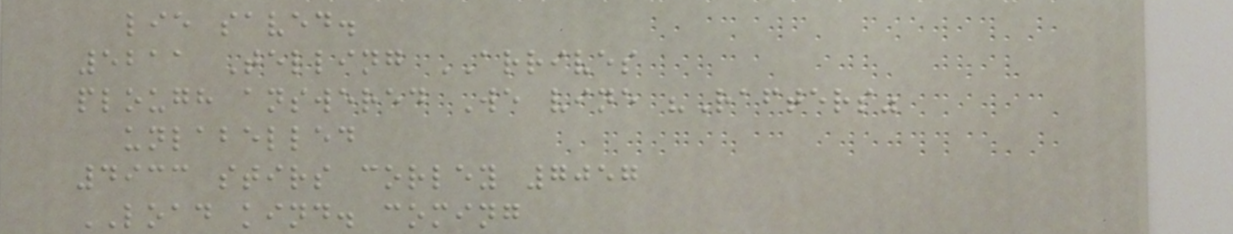lie saved.
5211 Telling ARRIVES
plough answered We vine "Rafters"
unlabelled
4933 stirs corley 7057
LOAD kind. coming
